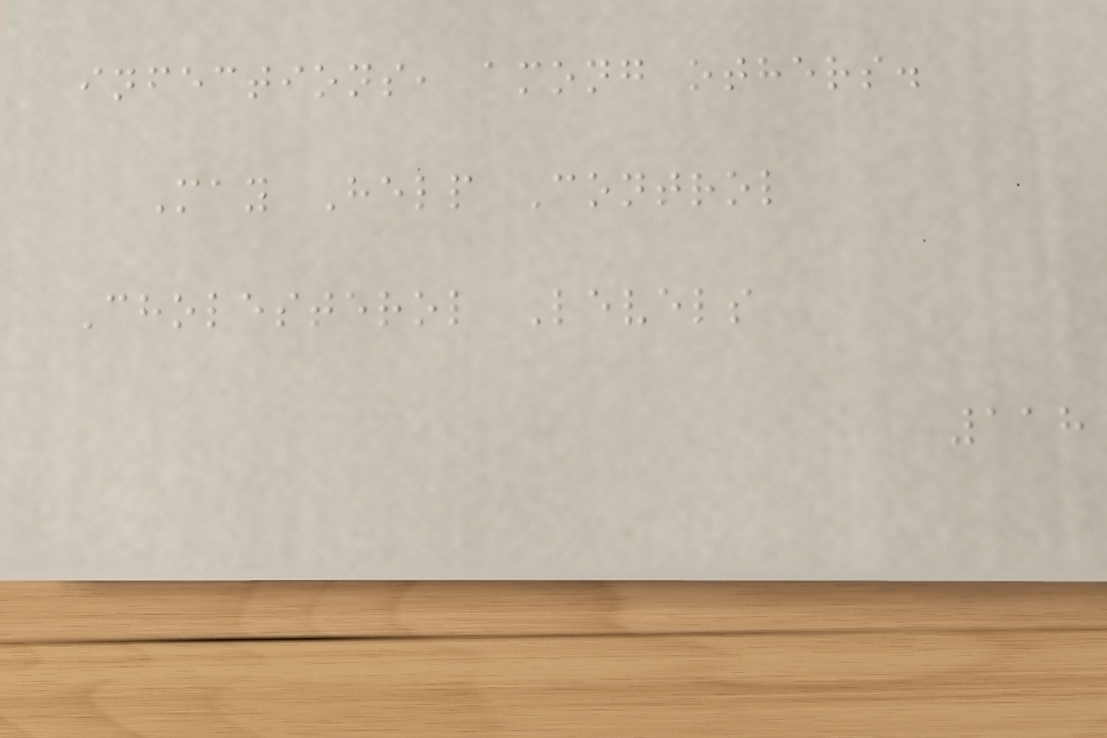infections, among others.
May Help Control
Cholesterol Levels
118
